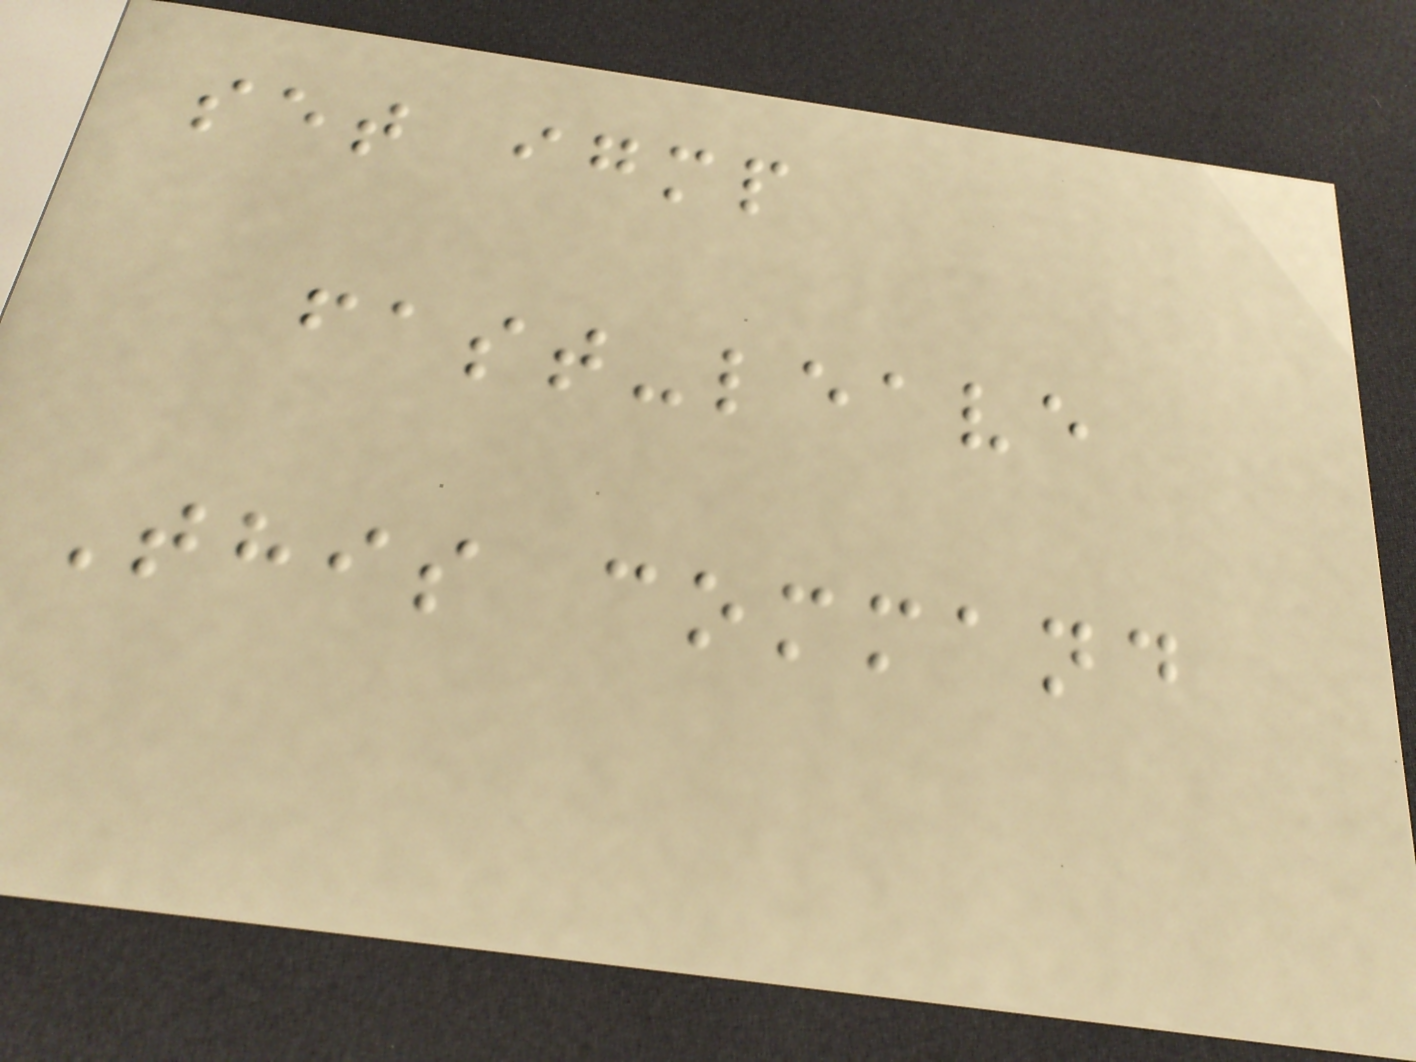set igmp
fast-leave
This command
